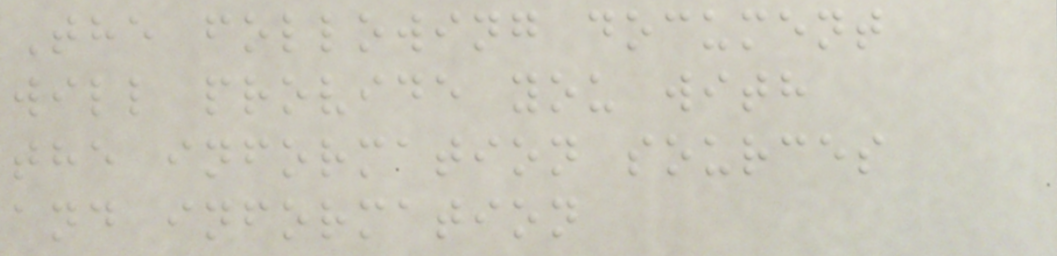The following document
will provide you with
the information sources
and information
